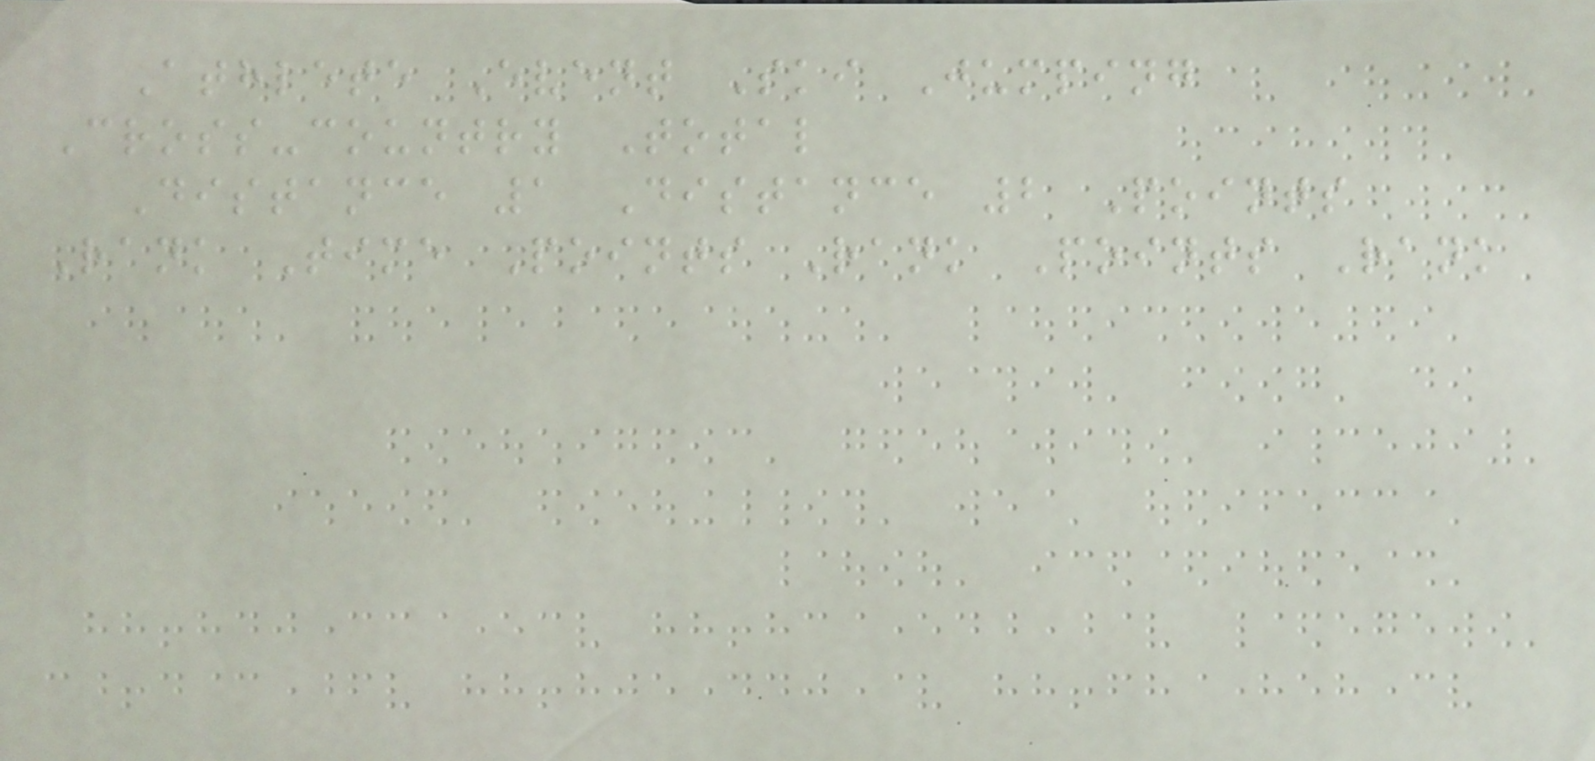Athlete Event Ski Jumping
Cross-country Total
Distance 1 Distance 2 Points
Rank Time Points Rank Points Rank
